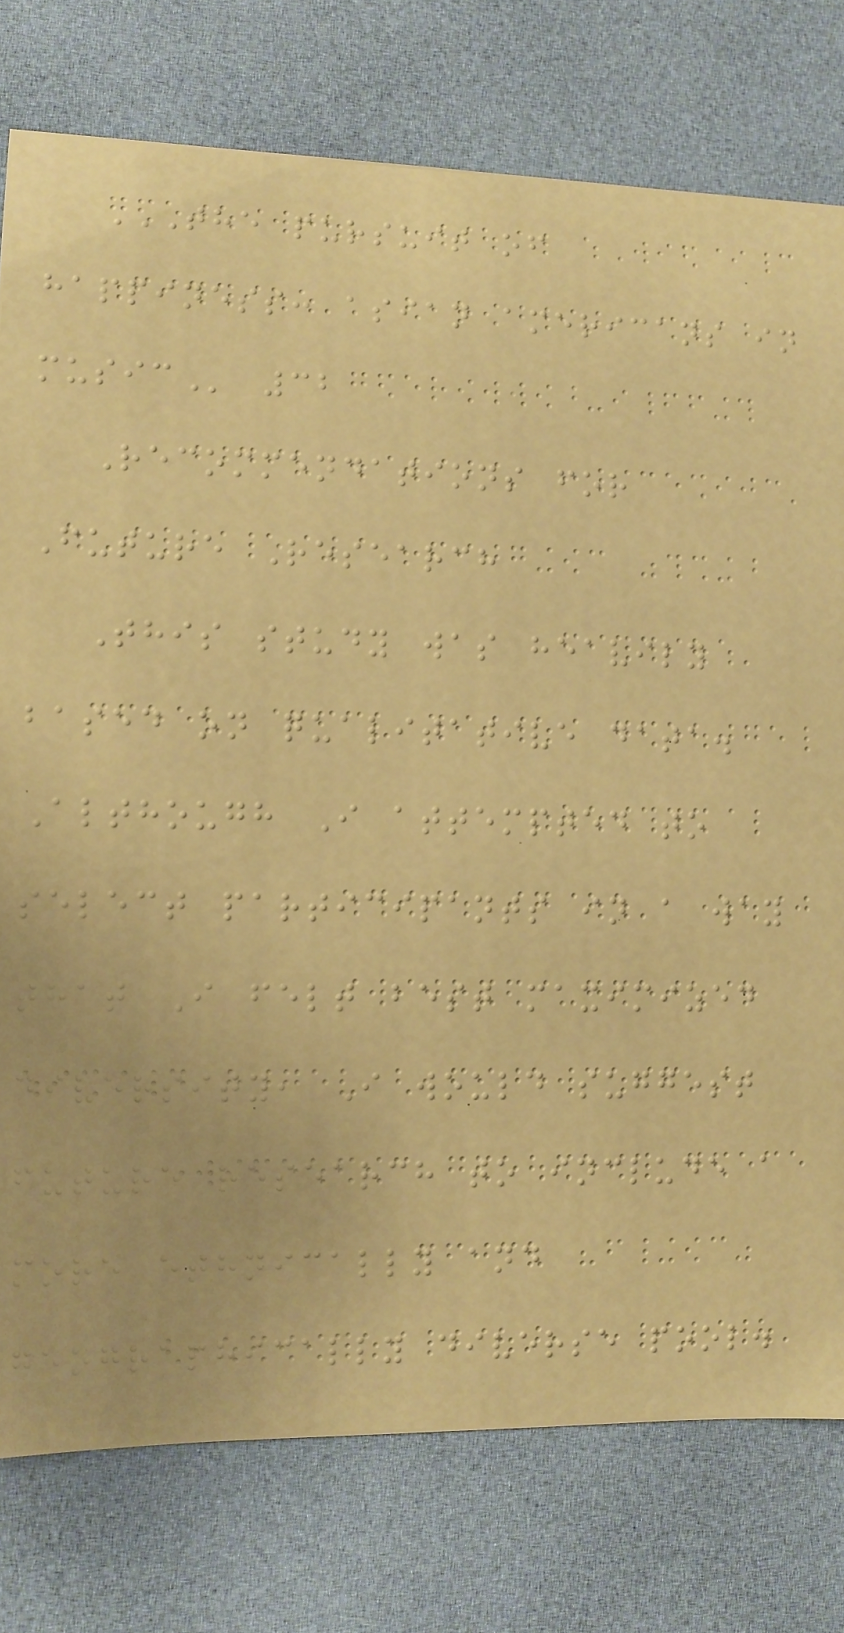THE PURSUIT OF
HAPPINESS: ASIAN AMERICANS IN
MUSIC 32
Recommendations for
Future Research
This study was heavily
based on qualitative data.
Although I attempted to
select participants in a way
that I felt best maximized
diversity, I would suggest
future research to include a
more ethnically and
geographically diverse pool.
